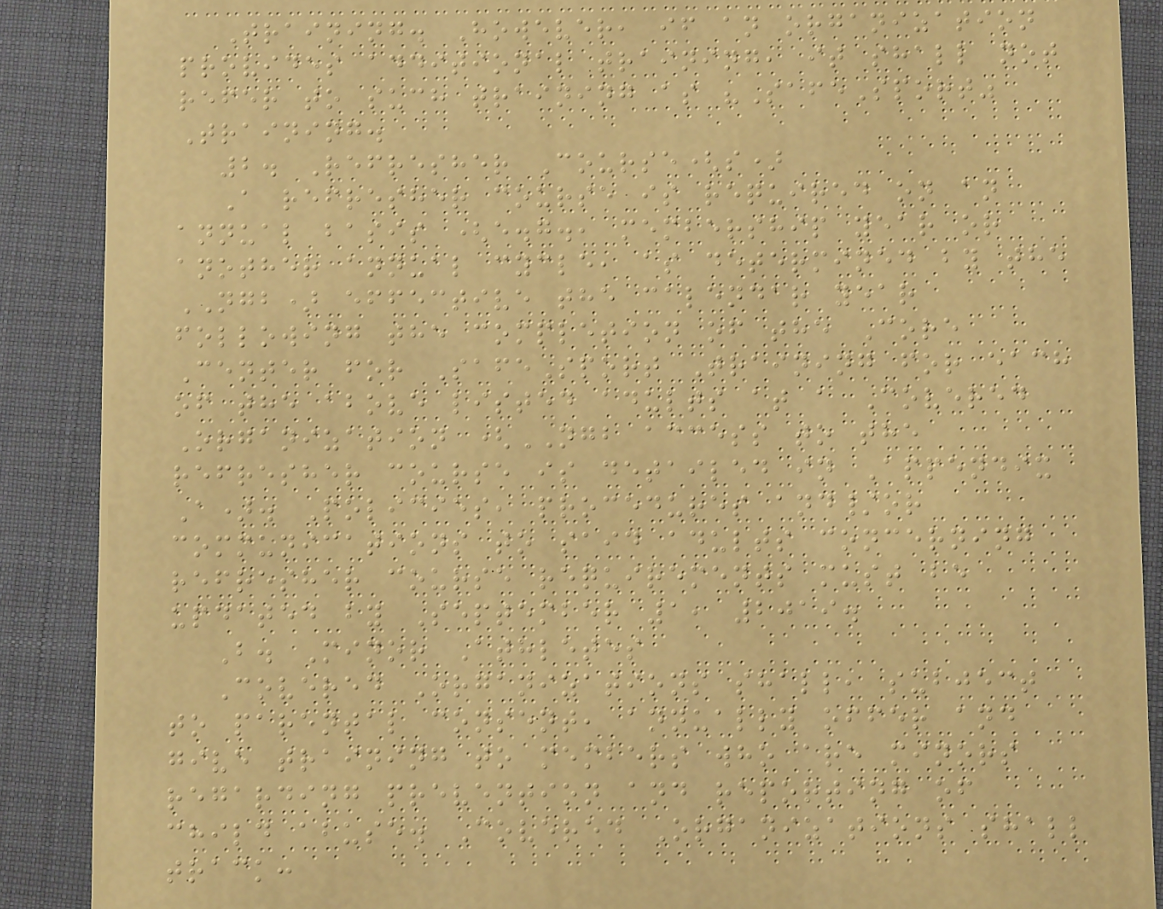Training. However, if an organization
provides additional training, it shall not
refer to such training as "SafeSport"
Training.
2. Refresher Course(s)
A refresher course is required on an
annual basis (e.g., membership year or
another annual cycle, as determined by the
NGB) effective the calendar year
following the completion of the Core
Center for SafeSport Training for each
of the above listed adults at a Covered
Organization (NGB access to the
refresher course is detailed in Appendix
A). Policies, procedures and/or
communications to said adults concerning
refresher course requirements must be
updated by September 1, 2019.
B. Minor Athletes
Covered Organizations shall, subject
to parental consent, annually offer and
give training to members who are minors
regarding prevention and reporting of
child abuse. Covered Organizations shall
track:
